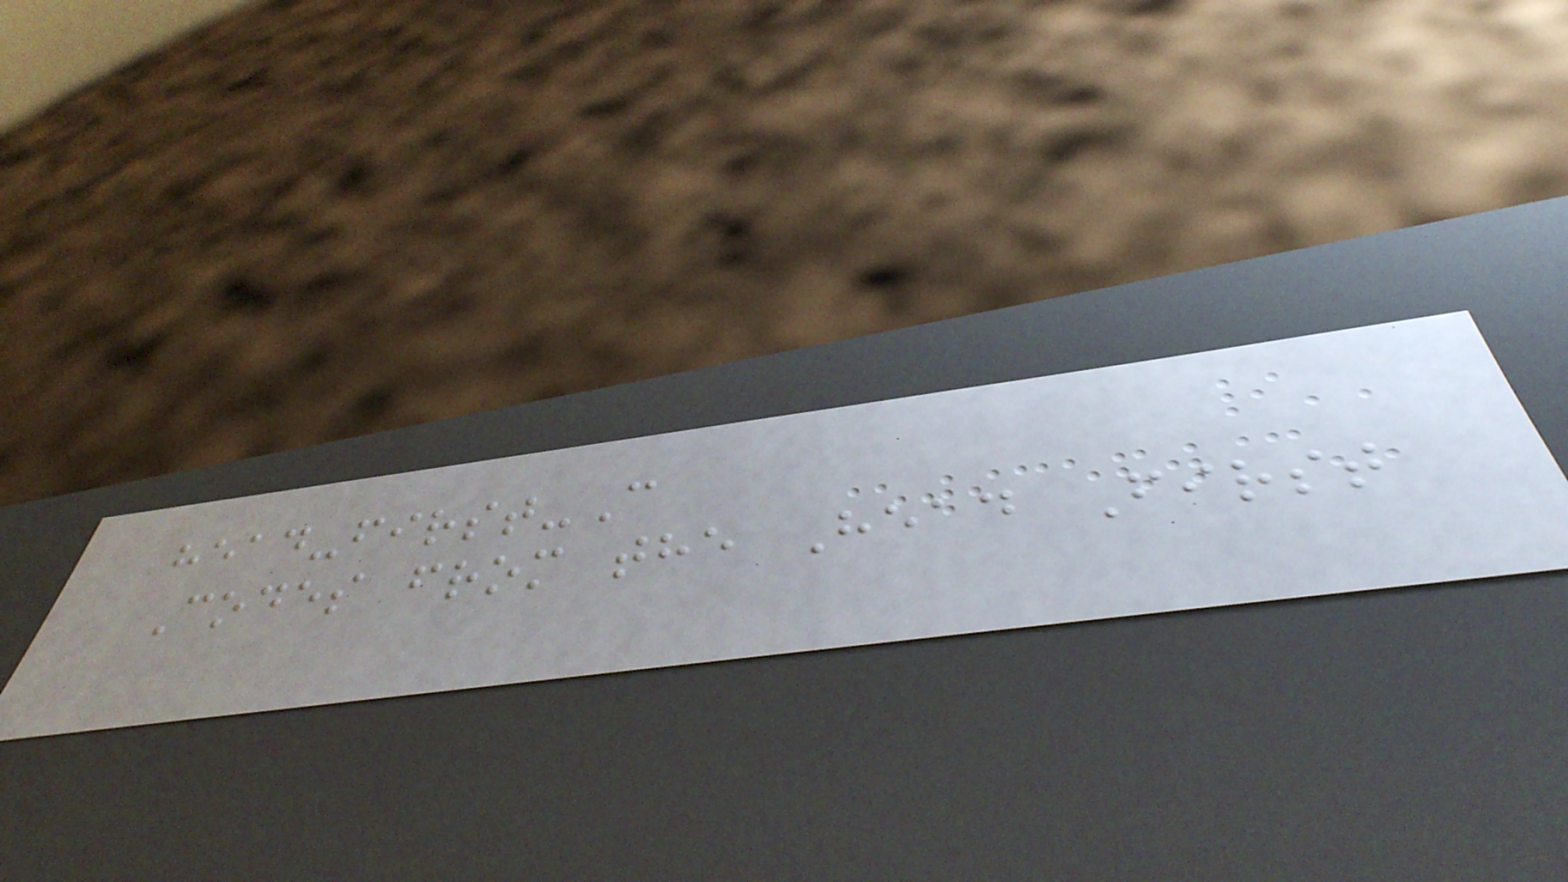head-first-C
Codes from the Head First
